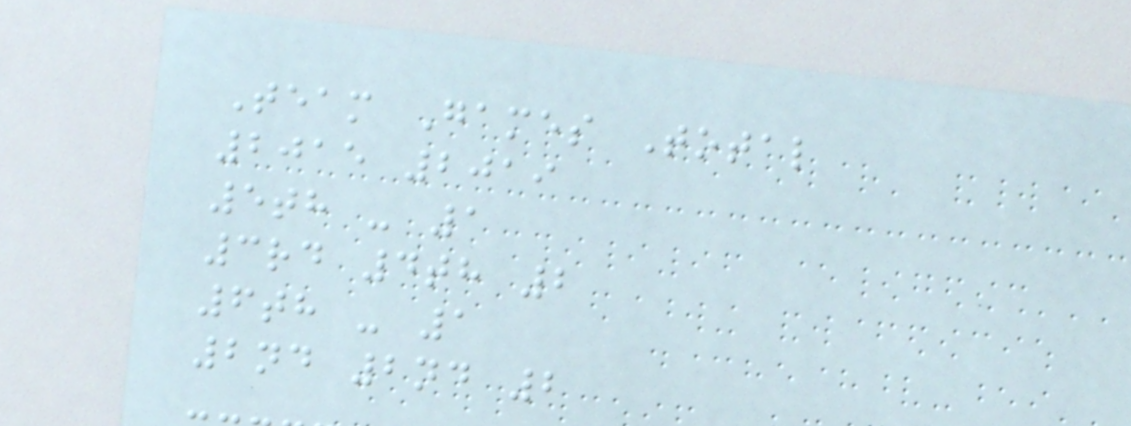Team Games Total
2015 2019
5th - 1
3rd 4th 2
6th - 1
2nd 2nd 2
